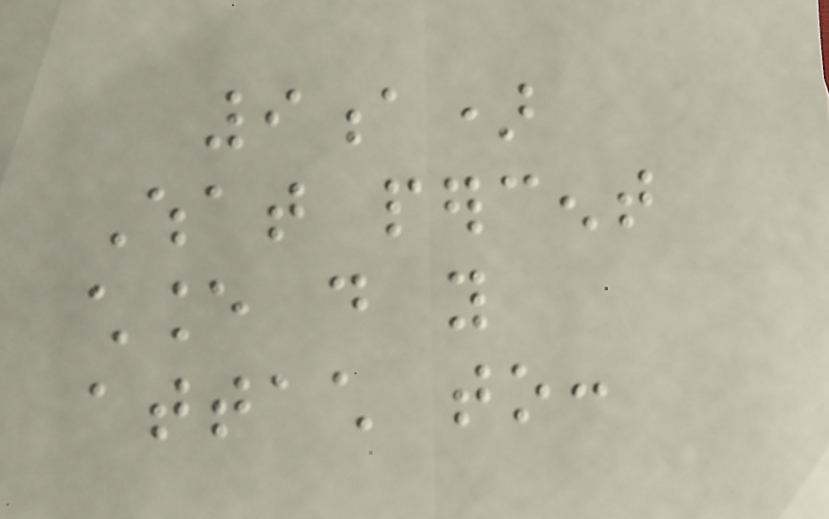9a)
What percent
chance do you
attach to:
